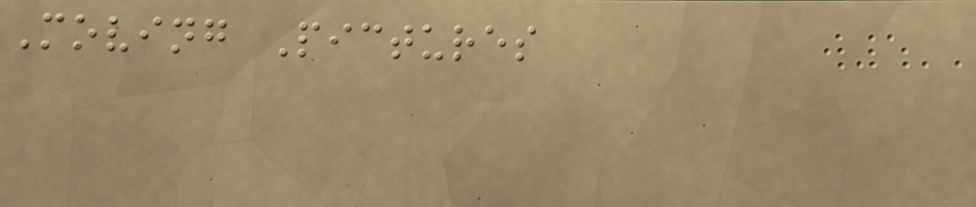Moving Pictures
